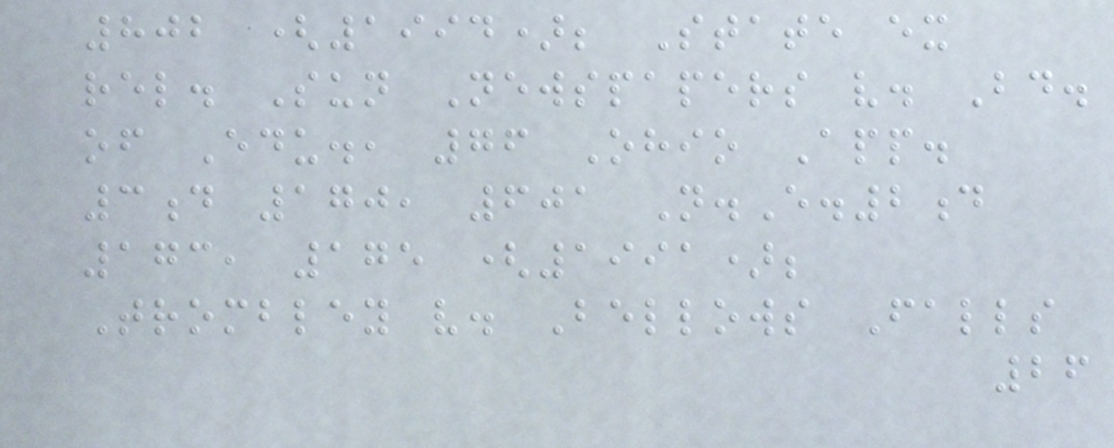802 (1994); State ex
rel. Sun Newspapers v. Bd.
of Edu., 76 Ohio App.
3d 170, 601 N.E.2d
173, 175 (1991);
Trombley v. Bellows Falls
26
